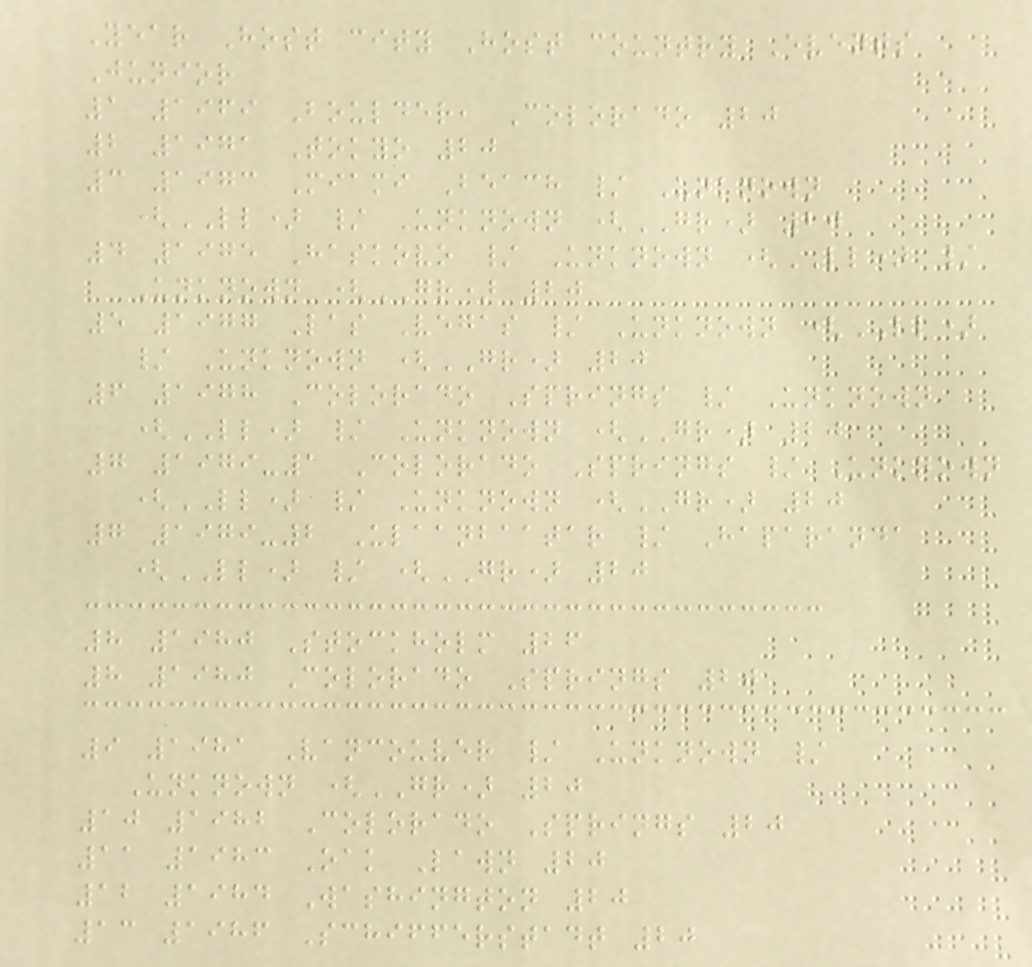Year Host city Host country Events
Junior
1 1969 Boulder, Colorado 20
2 1971 Tokyo 20
3 1973 Miami Beach / Unknown
(LL) / Unknown (GR) 20
4 1975 Haskovo / Unknown (LL) /
Unknown (GR) 20
5 1977 Las Vegas / Unknown (LL)
/ Unknown (GR) 20
6 1978 Colorado Springs / Unknown
(LL) / Unknown (GR) 20
7 1979-1 Colorado Springs / Unknown
(LL) / Unknown (GR) 20
7 1979-2 Ulaanbaatar / Haparanda
(LL) / (GR) 20
8 1980 Stockholm 26
8 1980 Colorado Springs 20
9 1981 Vancouver / Unknown /
Unknown (GR) 20
10 1982 Colorado Springs 20
11 1983 Oak Lawn 20
12 1984 Washington 20
13 1986 Schifferstadt 20
